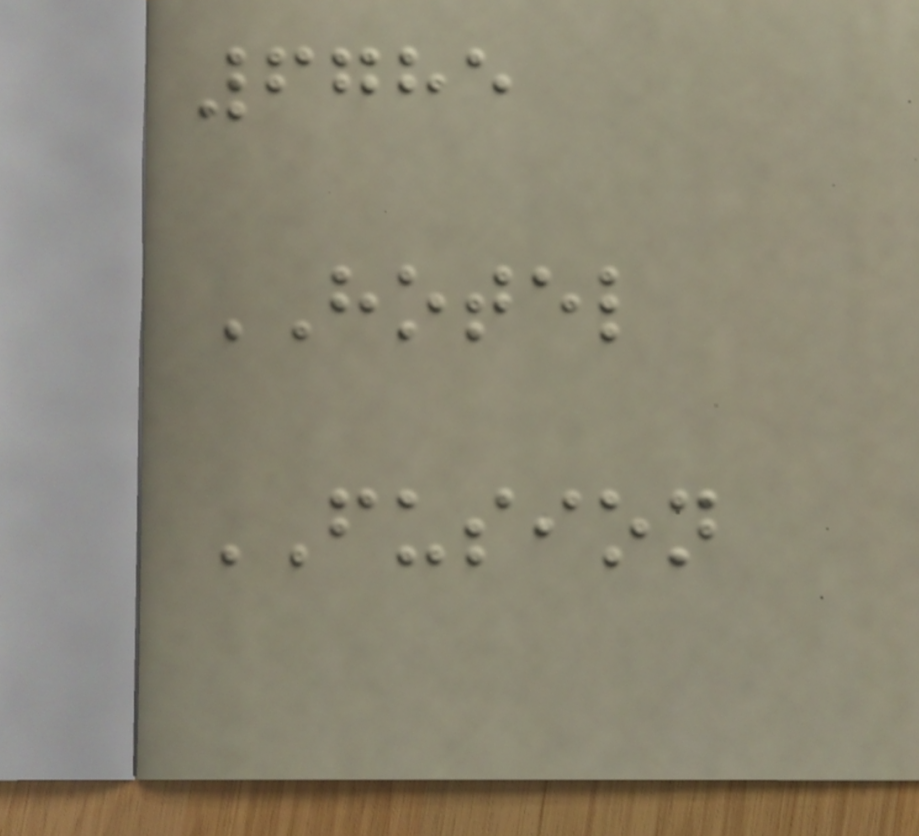6785
HOTEL
FUSION
